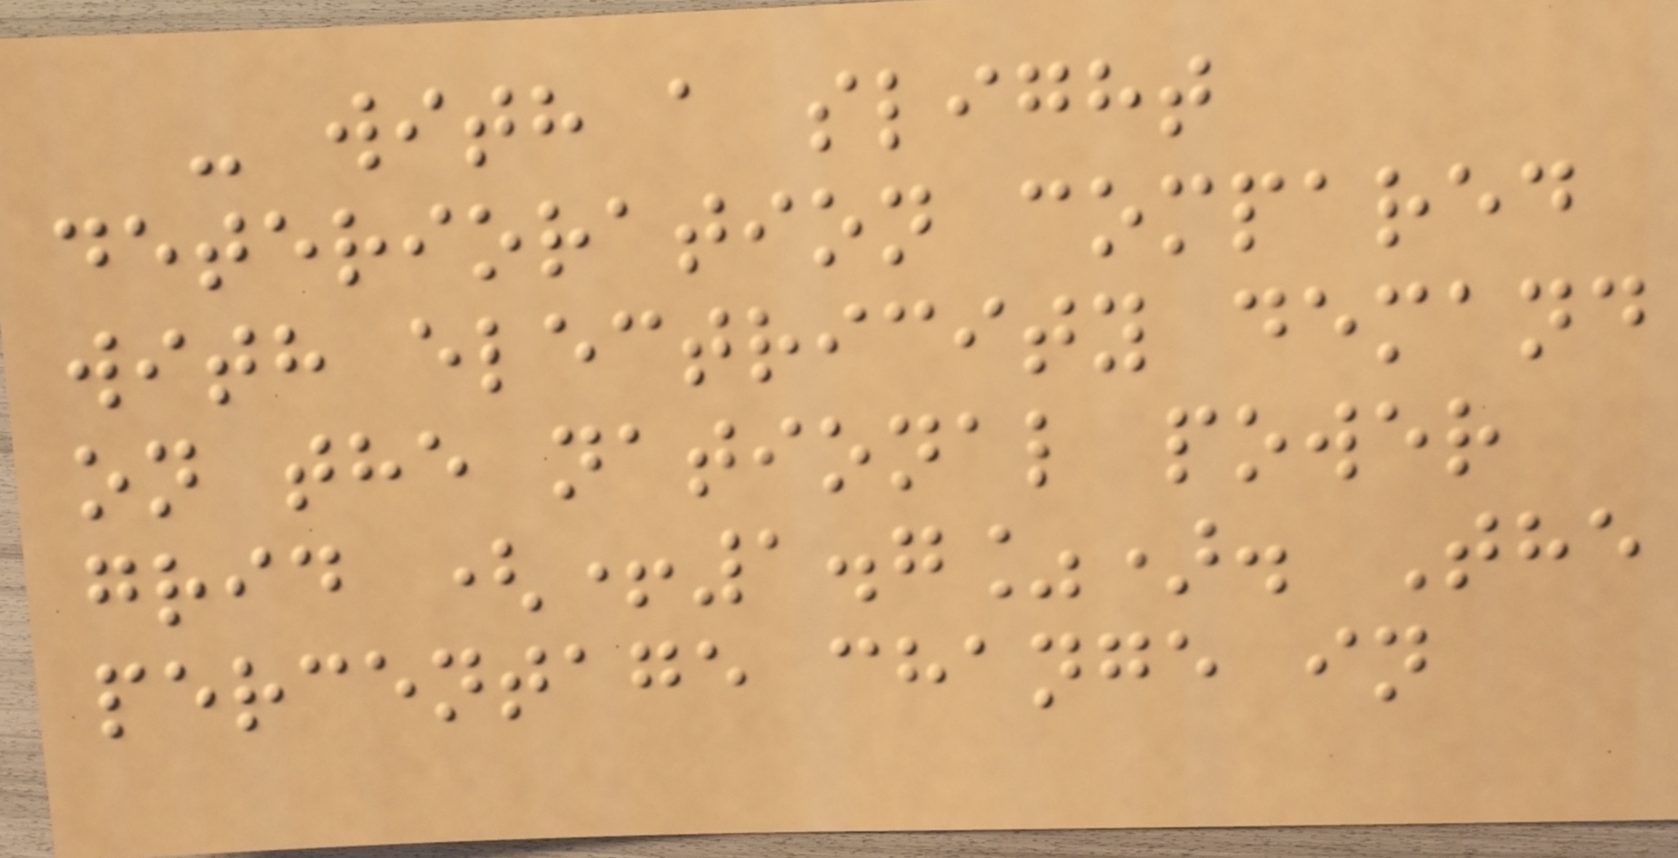- with a slight
deterioration compared
with electricity demand
on the national power
grid (+1.7%). The
percentage change in
